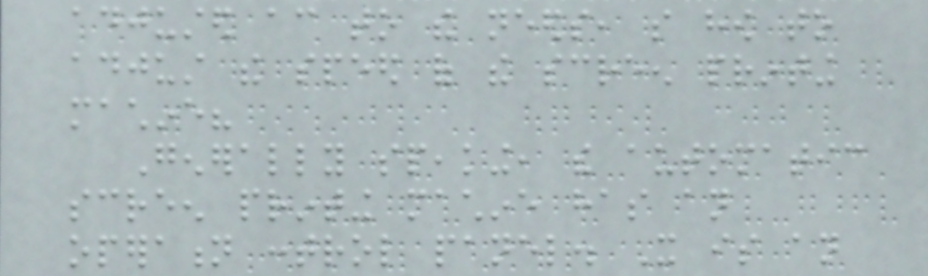adjusted according to the needs, so how to
adjust the speed of the screen printing
machine?
Generally speaking, the automatic
screen printing machine has an
operation control panel. It is an
